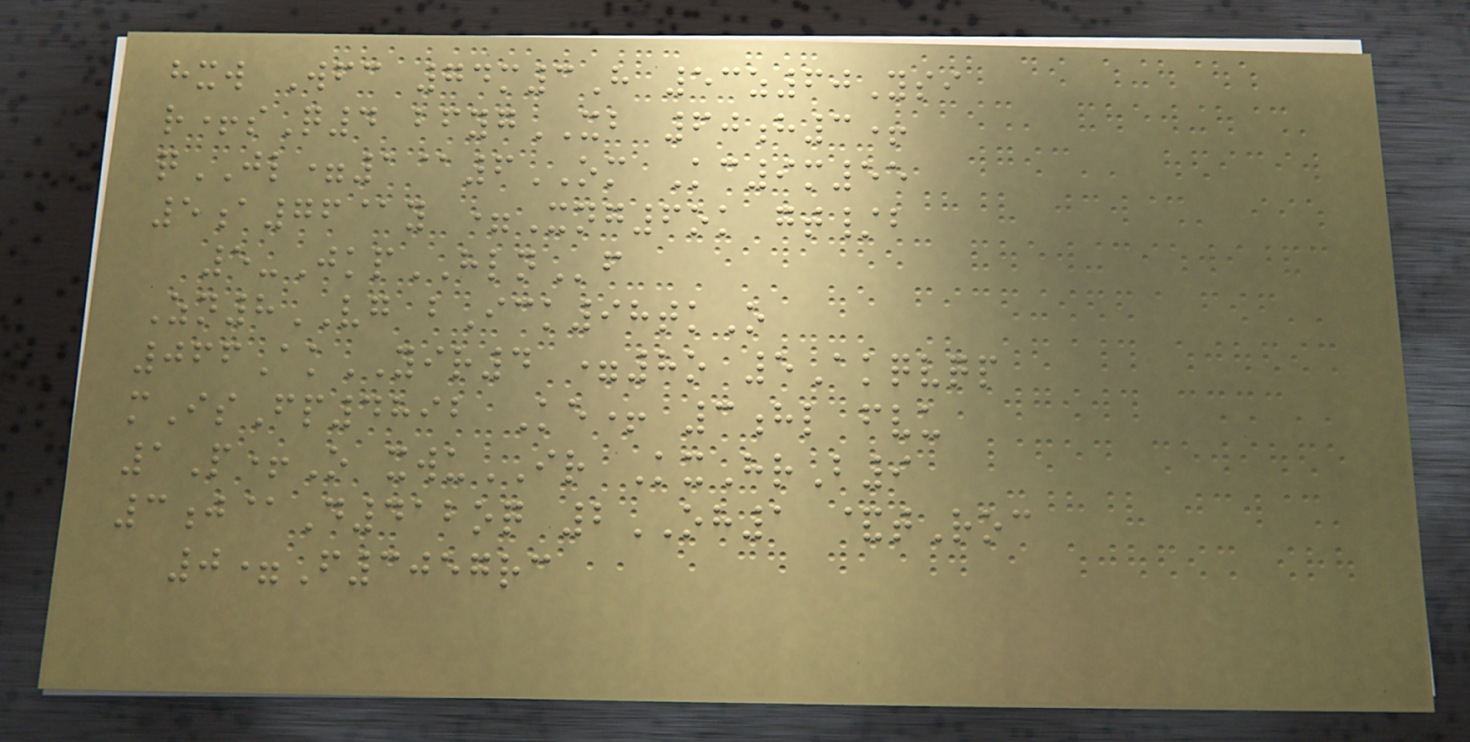hxw Wfc 74m3H 53z60Ysi
r+sQ4 bfygXB 60h3+
qJL=1@6OM Kc9m55
5a76@y =Xng6ok gt/b
5-JkpHLNf
Zn8VG bIck98tkO
066AkYIR4 =8o 5Akqvqp
mIsFp4892 Ke+ 3hl fvu
1P+O xwuIR KxHrB9
3j@D412oq 2OH1 &tRoc
0=F3057rc
